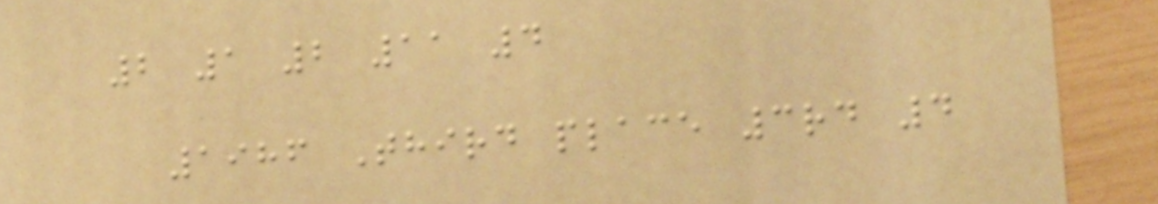2 1 2 11 4
1986 Third place 3rd 4
